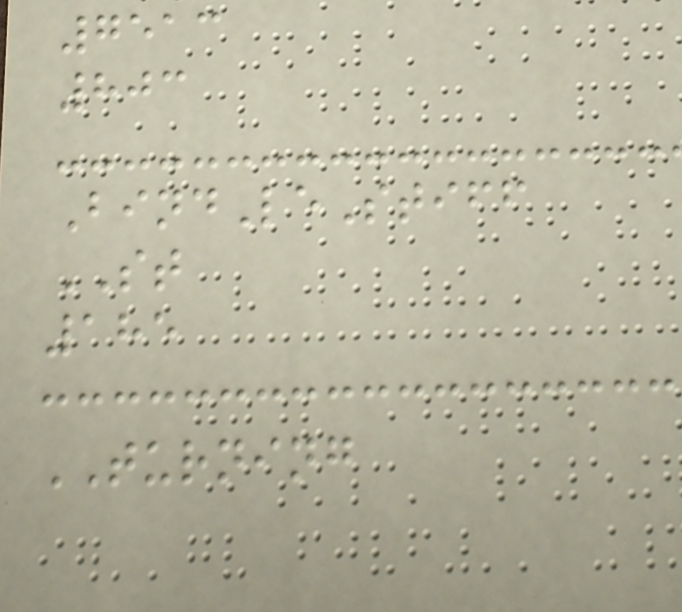7513
803
BindLeStiff
ST
185
TURNING
